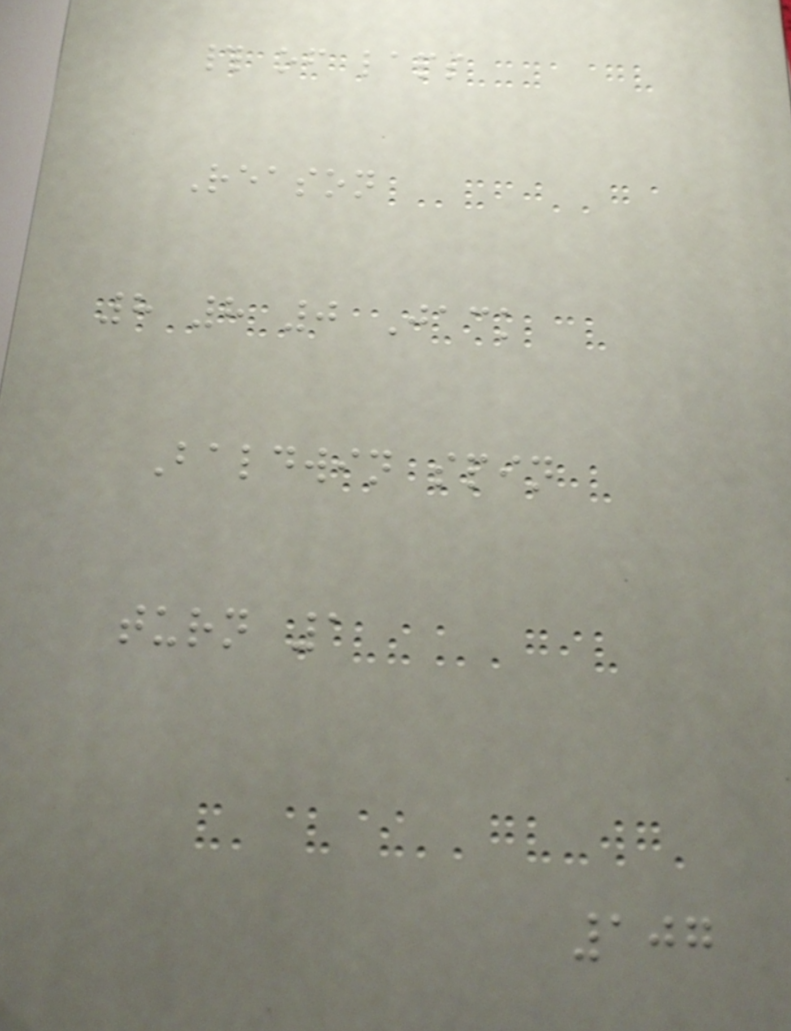# of laps
Reason
8 8 0 Jack
Baldwin spin
turn 1
107
